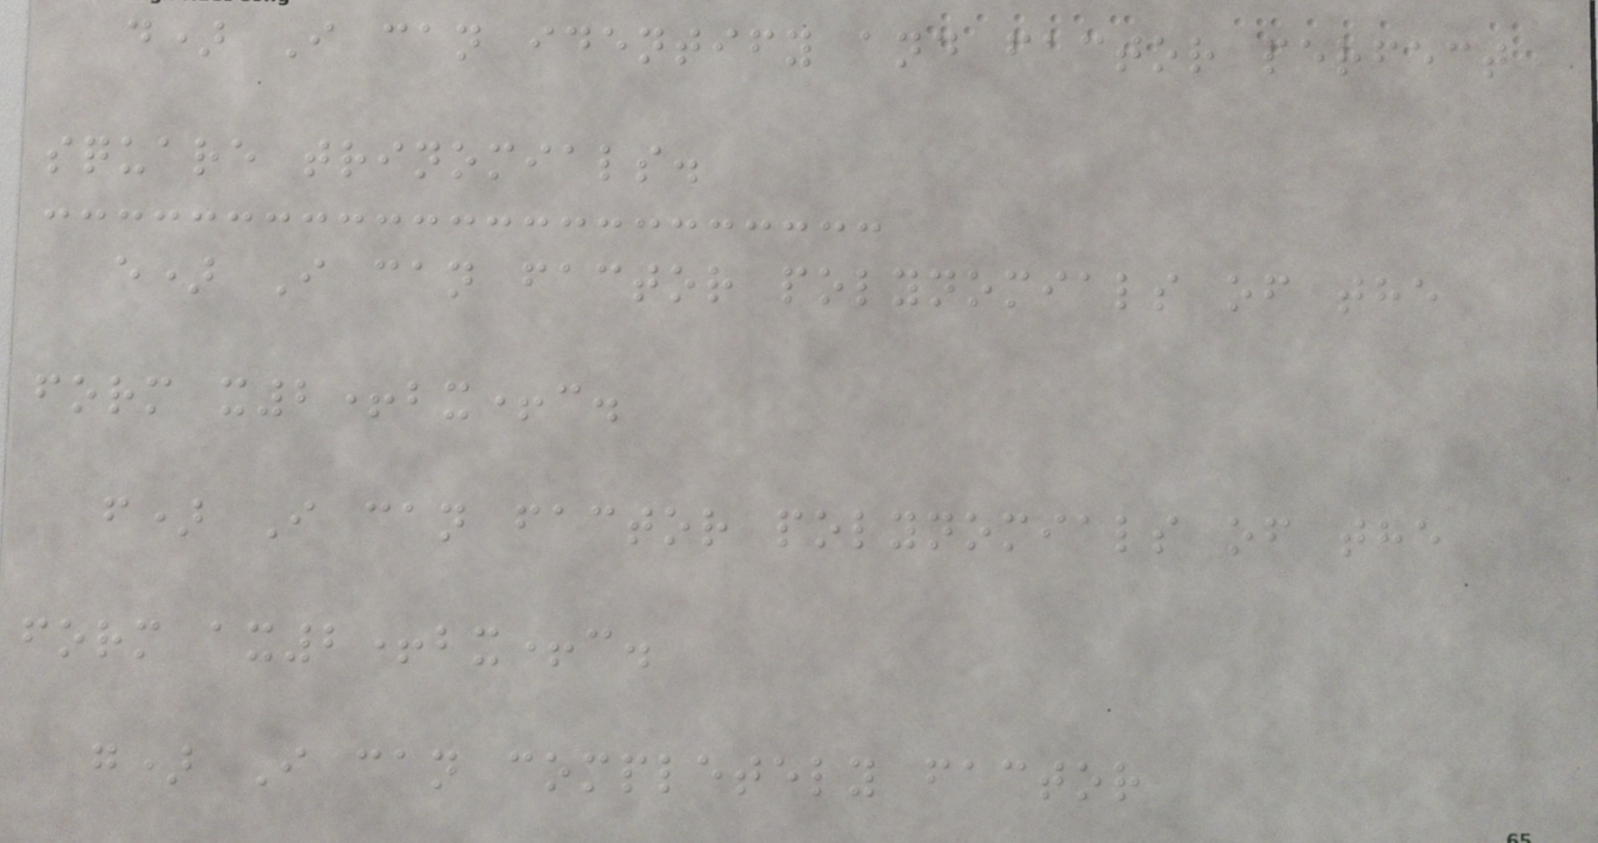d) I can identify and factor perfect
square trinomials.
e) I can factor polynomials of the
form x2+bx+c.
f) I can factor polynomials of the
form ax2+bx+c.
g) I can completely factor
